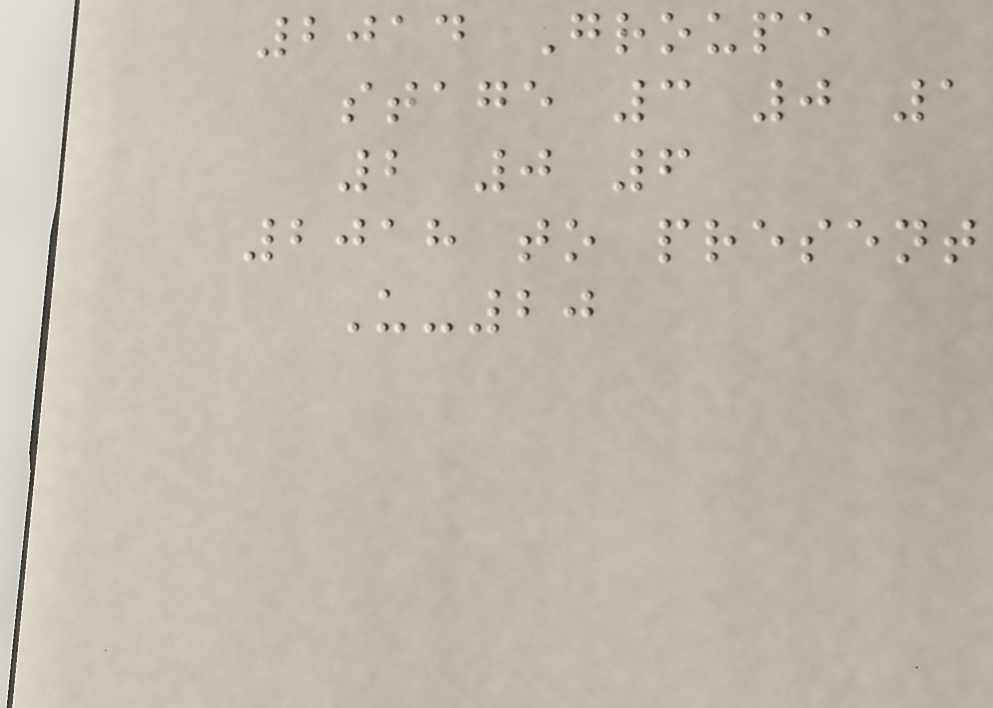2014 Groupe
stage 3 0 1
2 0 6
2018 to present
U-20
